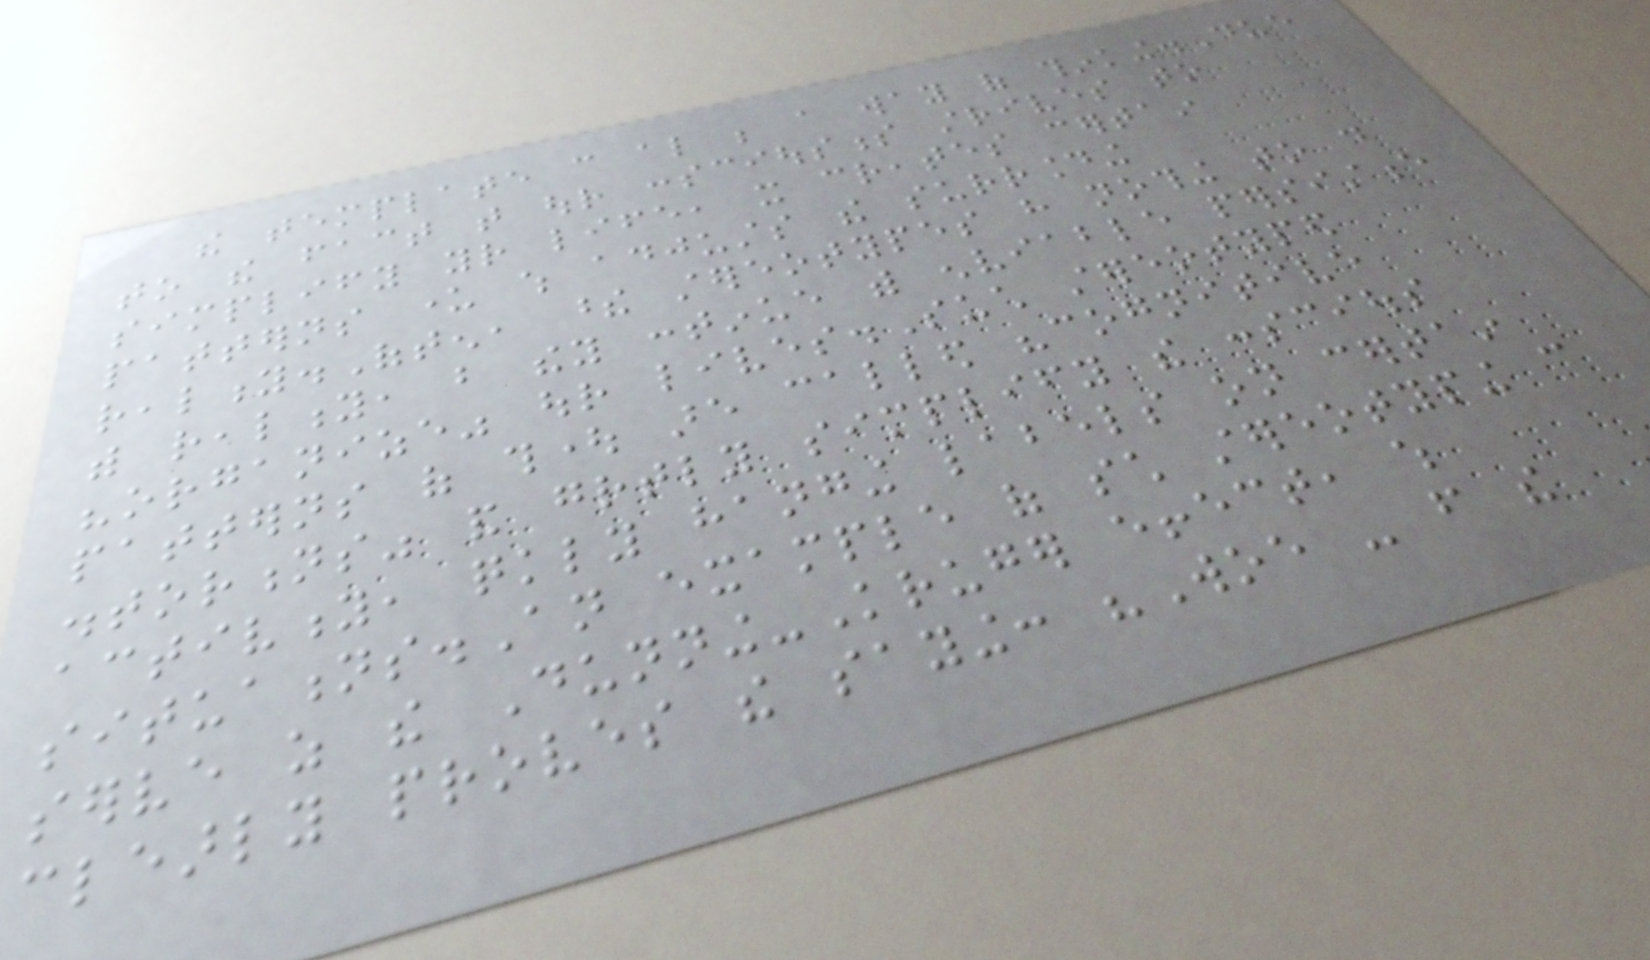the template can also be a way of thinking.Due
to the fact that our consciousness strives to
simplify your life, it creates certain
patterns under which adjusts the surrounding
reality.Often, these stereotypes have nothing to do
with reality, but they continue with enviable persistence
"organize" our lives.Such stereotyped
patterns of thought are called "cognitive
distortions" and greatly simplify the conscious
activity, quickly hanging labels on certain
situations.An example of such stereotyping can
serve as the Dunning-Kruger effect, which
clearly proves the saying: "Woe - from the
